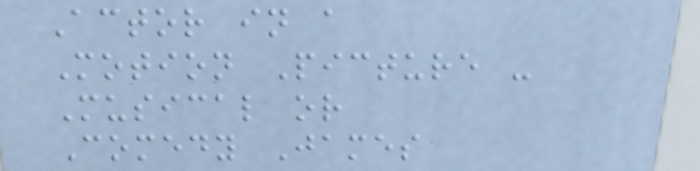Actor in a
Motion Picture -
Musical or
Comedy James
